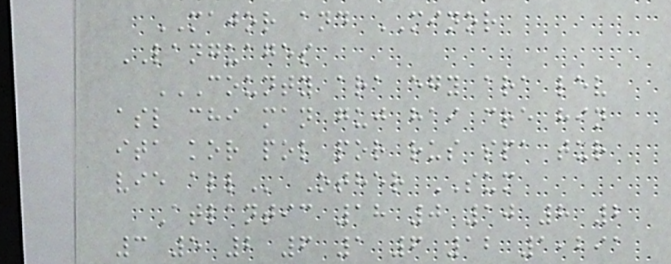MAJOR and MINOR
LANGUAGES
COUNTY ARA EGY ARA LEV
ASL CHI MAN GUJ HAI CRE HIN
ITA KOR POL POR RUS SPA TUR
VIE ALL Other SUM
Atlantic 18 0 10 8 2
3 5 2 6 1 6 12 1,291
